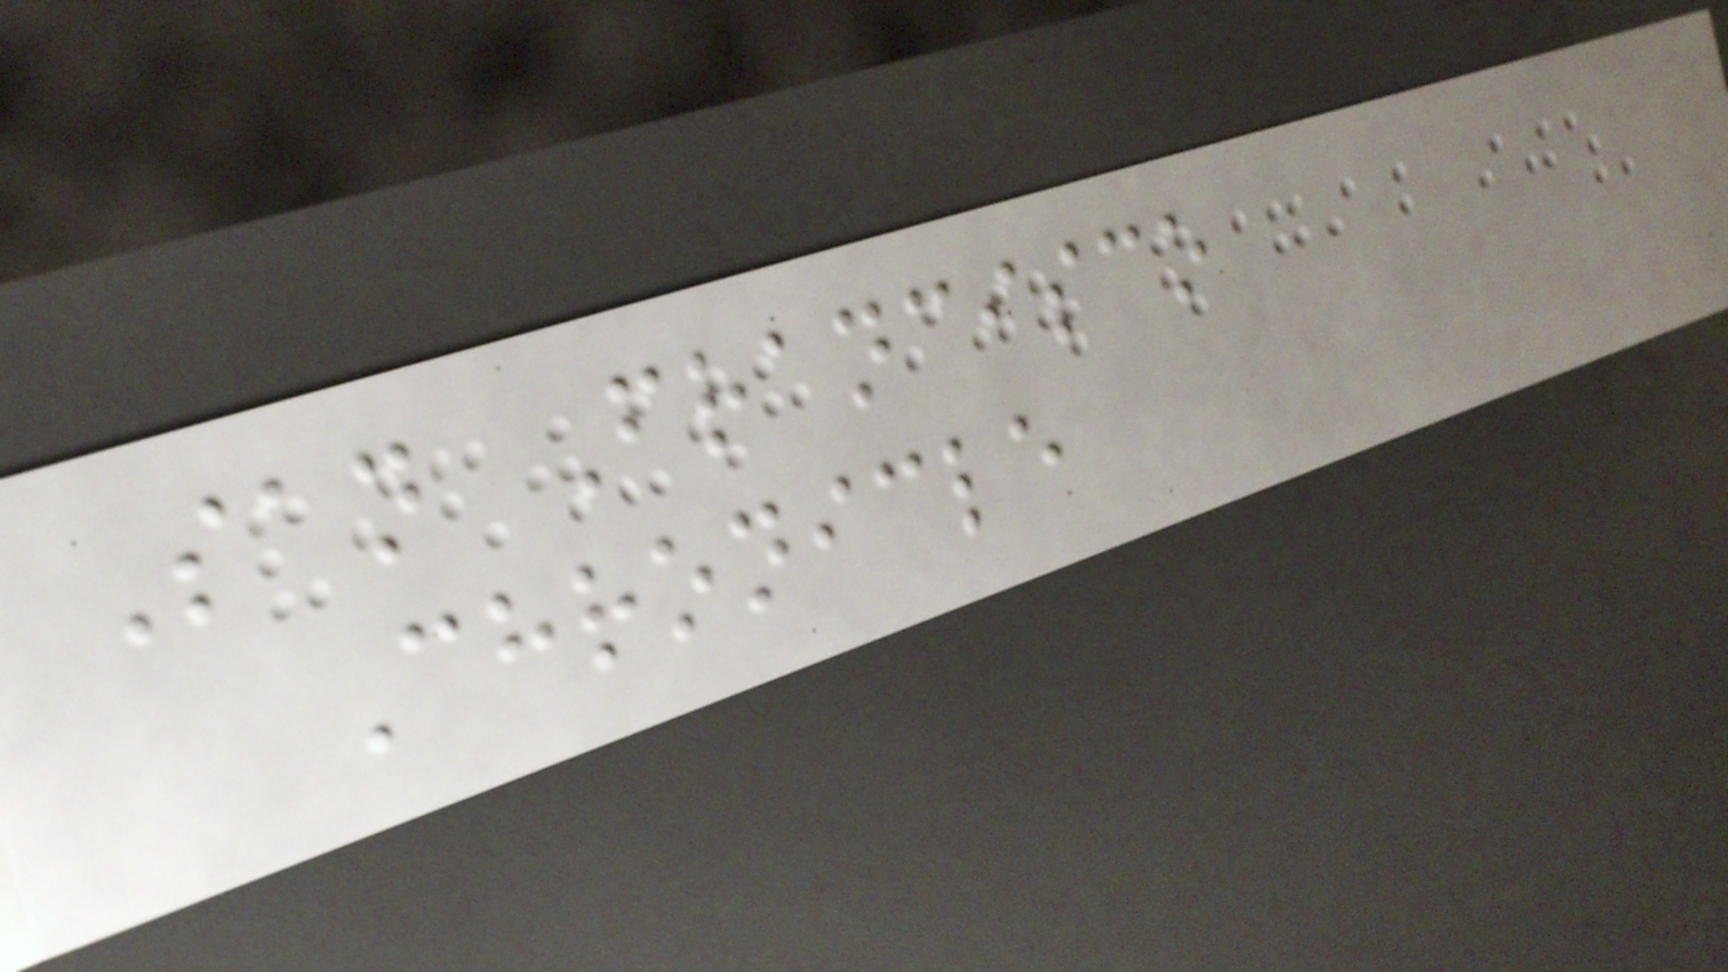San Francisco
Chronicle
